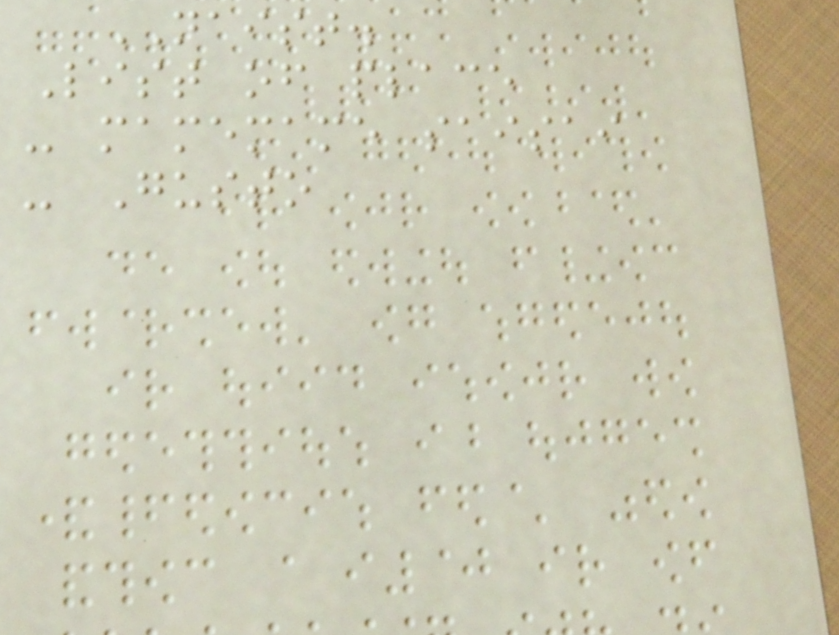NAIST.
List of place
- mamemame saisai
- Gusto
